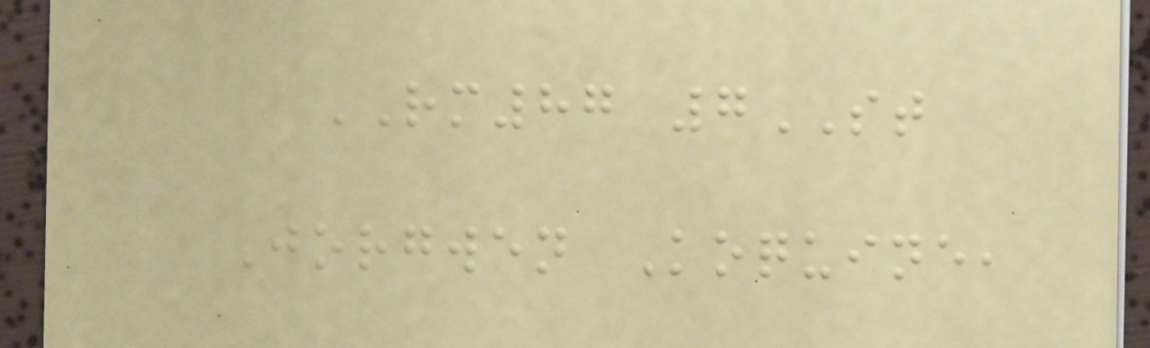RM87 7ST
Jorgwen Koquine,
